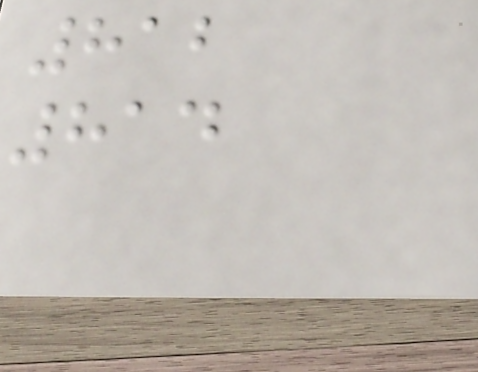812
814
